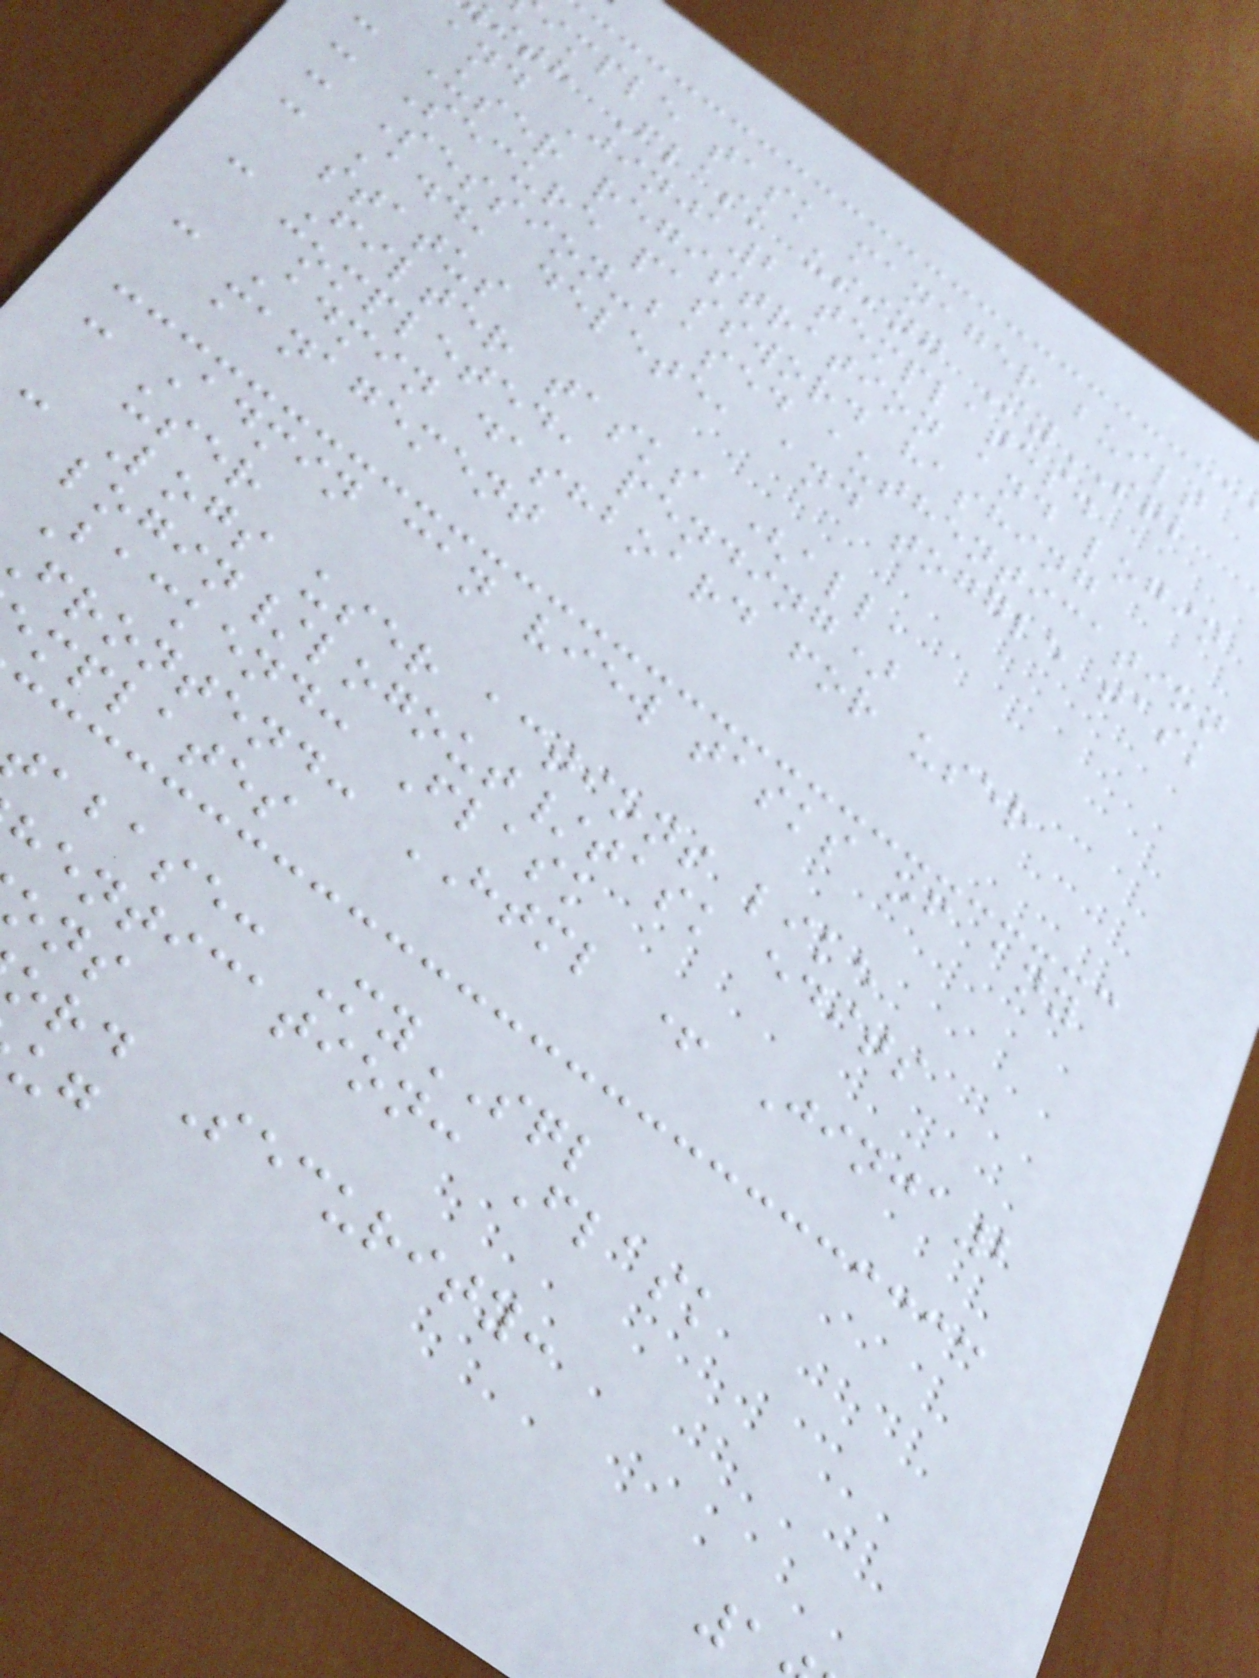imple task manager built
ith Flask using MySQL
and Jinja2 templates.
- User registration and login
- Secure password hashing
- Session-based authentication
- Add, delete, and toggle task
status
- Filter tasks (all,
completed, pending)
- Admin dashboard for user
management
- Admin can view tasks of any
user
- Logs user actions like
login/logout/task edits
Backend: Flask
frontend: HTML + Jinja2
mplates
abase: MySQL
entication: Flask
ord Security:
